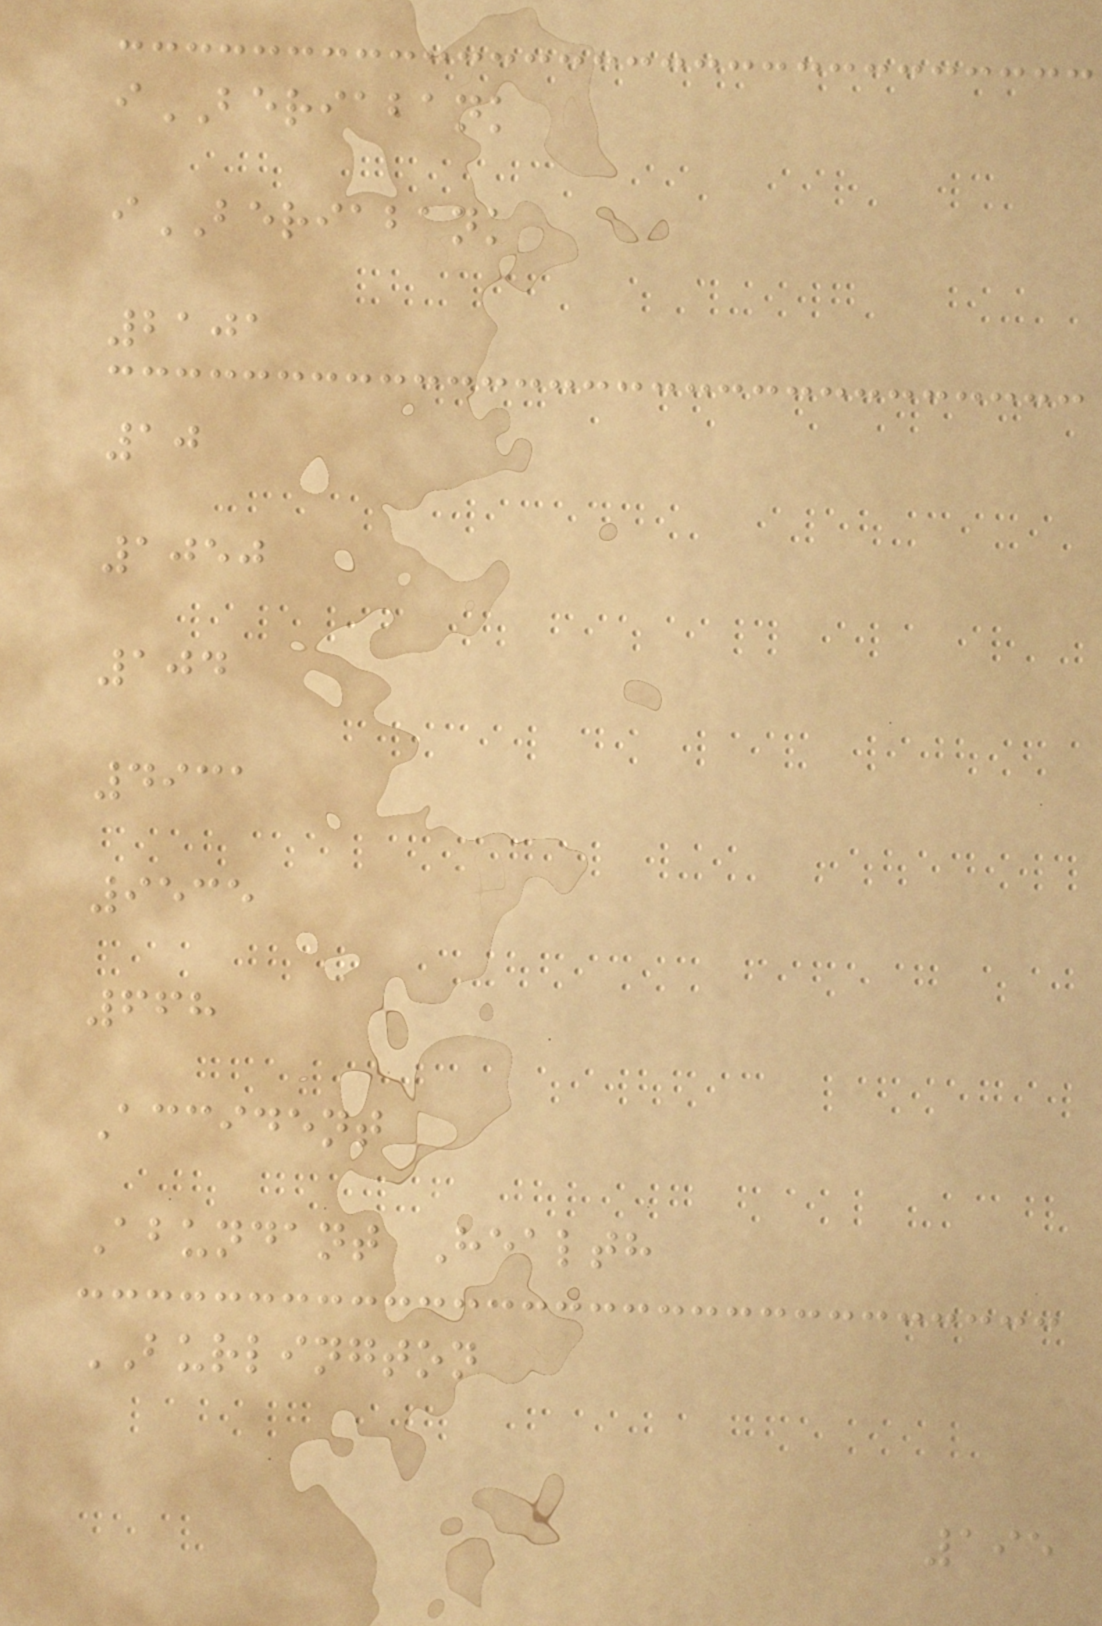iBERIABANK
iBERIABANK
2101
10
1050
104
4931
9535
668
Accident
Abundant Health
BURLINGTON
195
